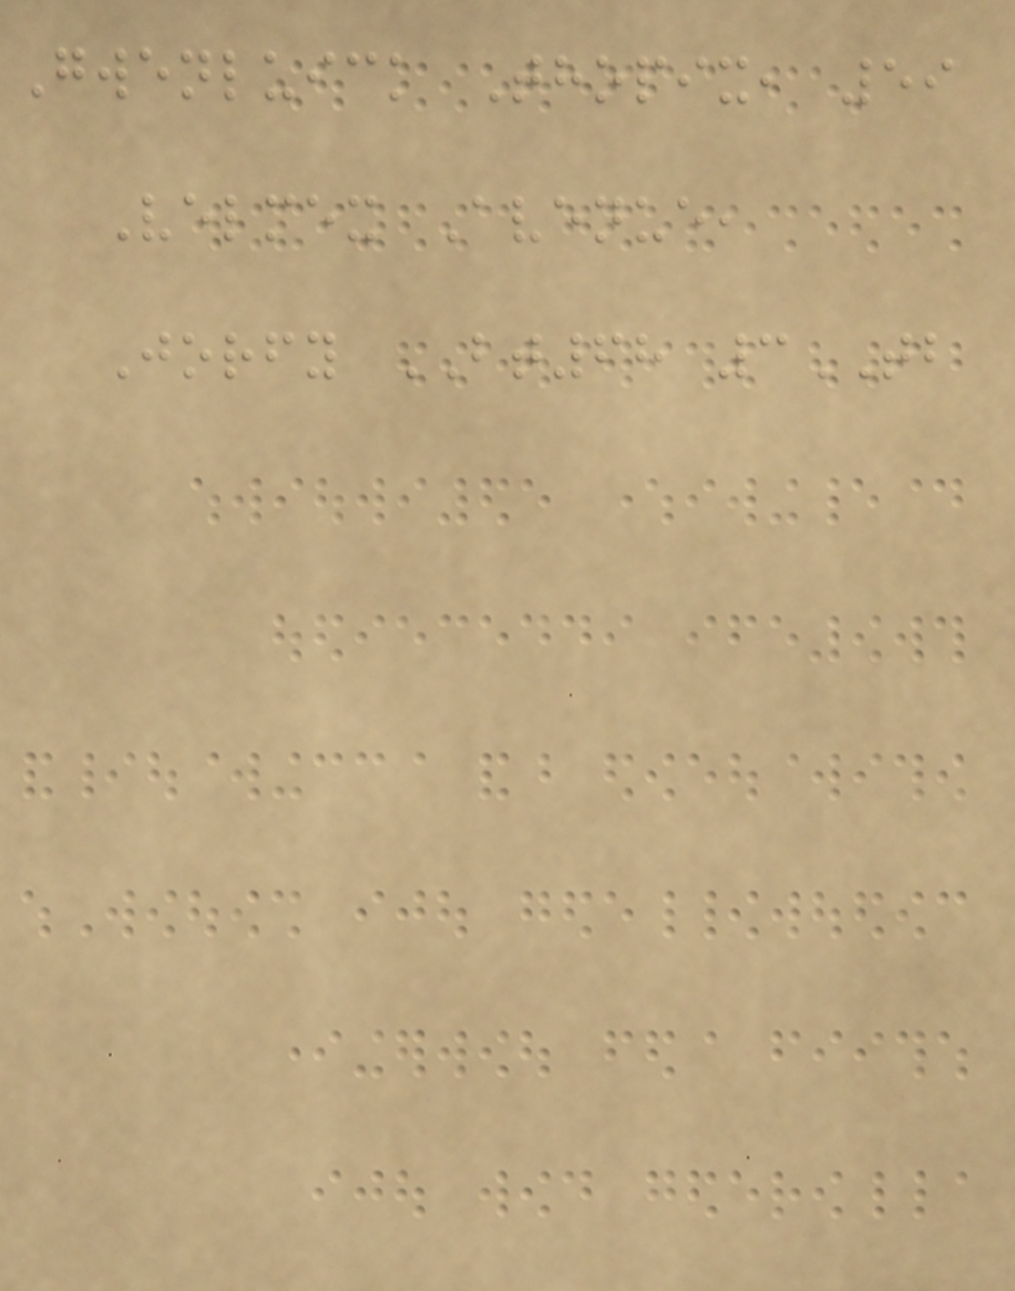Gwenluick Thopix, 59
Velmex Avenue,
Jorfy BT68 3TB
